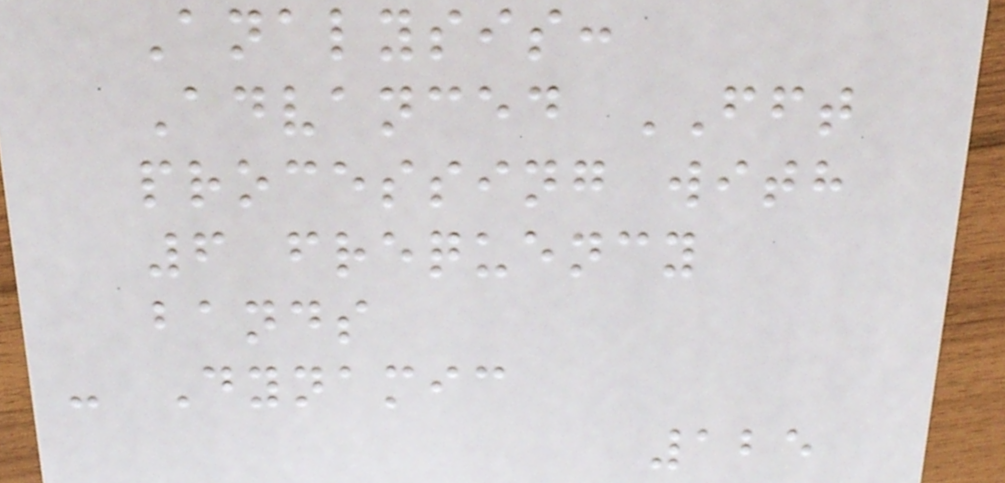Analysis:
Advanced FFT
processing with
6 frequency
bands
- Dynamic
125
